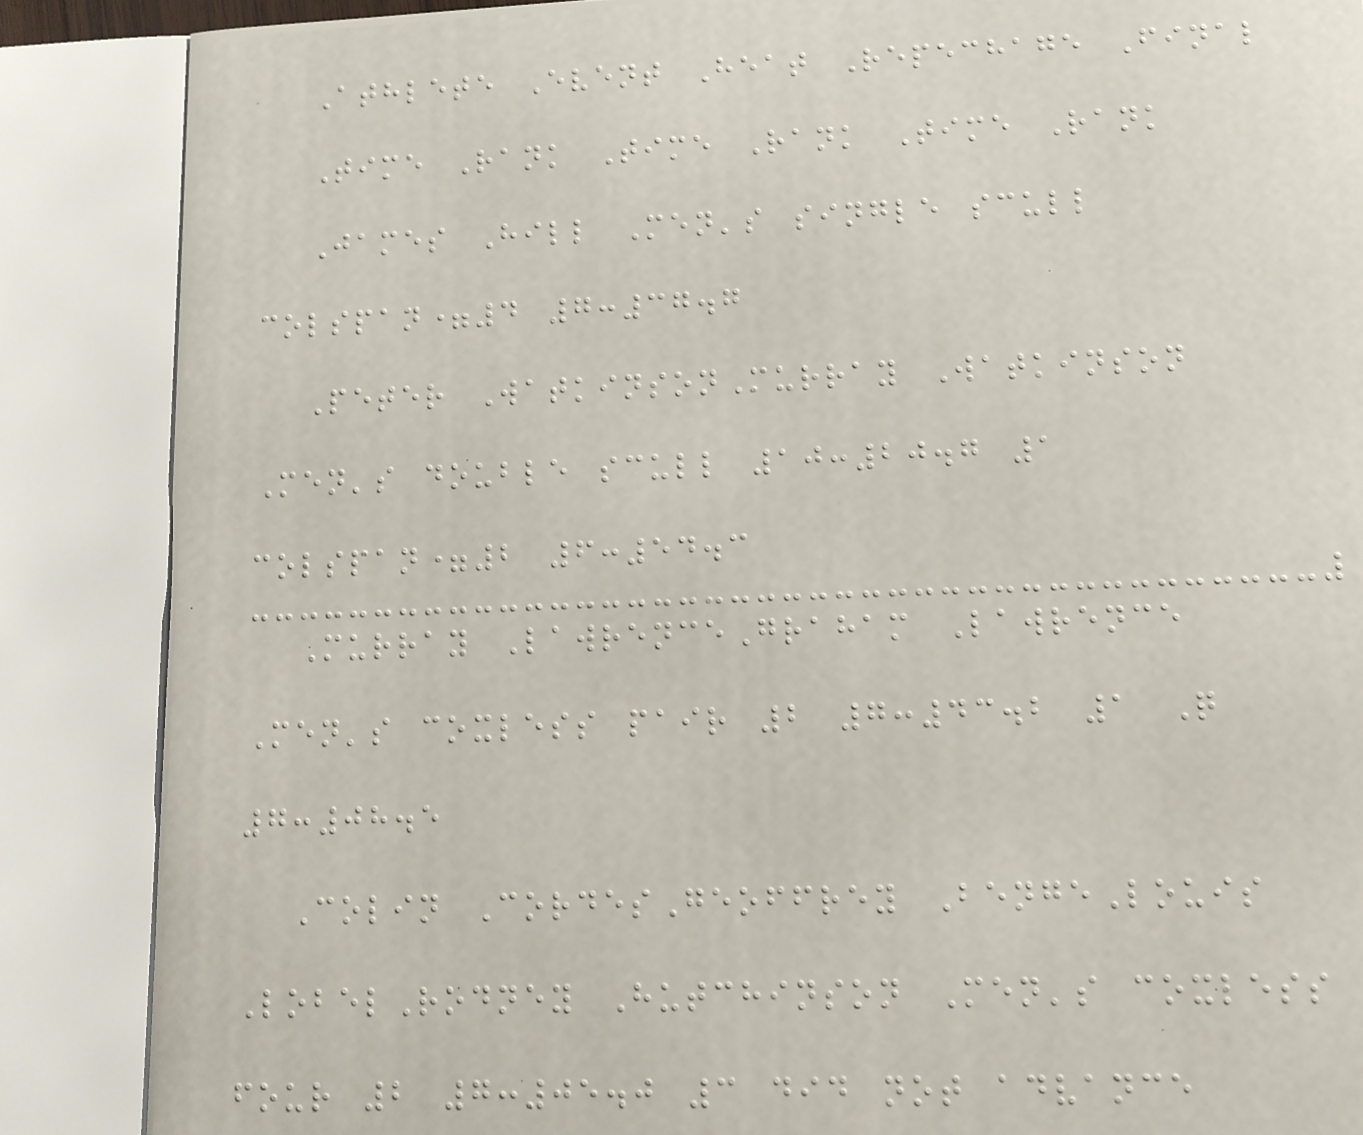Athlete Event Heat Repechage Final
Time Rank Time Rank Time Rank
James Hill Men's single scull
colspan=4 7:37.7
Peter WatkinsonMurray Watkinson
Men's double scull 10:20.7 1
colspan=2 6:54.3
Murray LawrenceGraham Lawrence
Men's coxless pair 2 7:43.2 1 Q
7:08.5
Colin CordesGeoffrey BengeLouis
LobelRodney Hutchinson Men's coxless
four 2 7:05.0 3 did not advance
